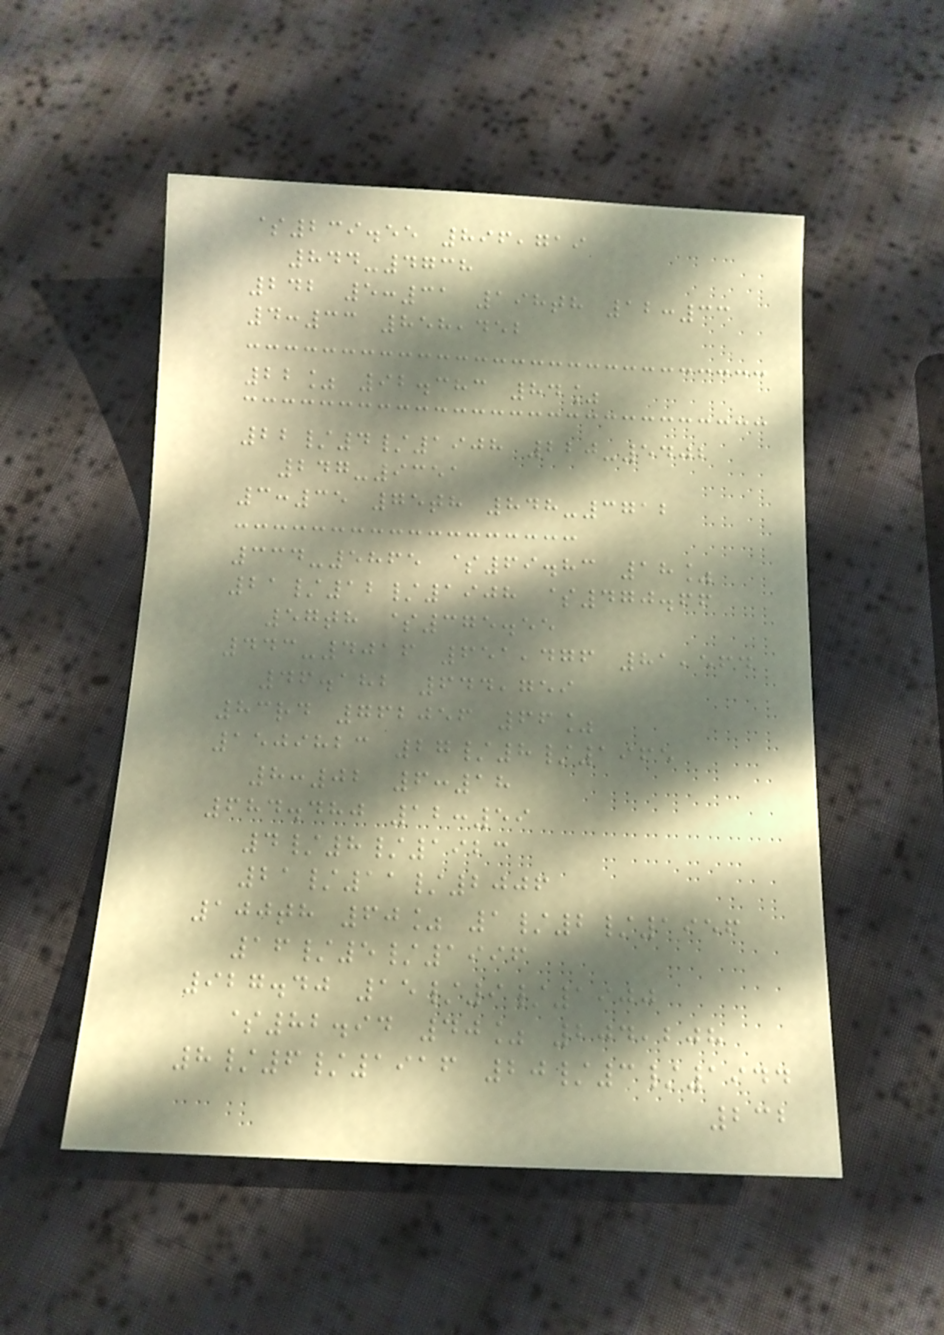$239.55 896,719
844-4738
242 5:31 198th 12:33
4:33 858,452
22% 92.383 84%
22/4/1908 220-5402
247-9351
3:35 75th 848-3712
334-5865 $69.83 18%
21/12/1908 $470.66
57th $375.55
443-4016 651,476 81,564
46.182 644,759
83rd 762056 66%
1509823 27/8/1965
8:02 6:18
684.480 12:59
4/8/1923
21/11/2006
100th 60% 1/2/1956
16/5/1996
927.40 15/9/1900
$82.94 40% 204,208
8/6/1916 20/3/1944
232
